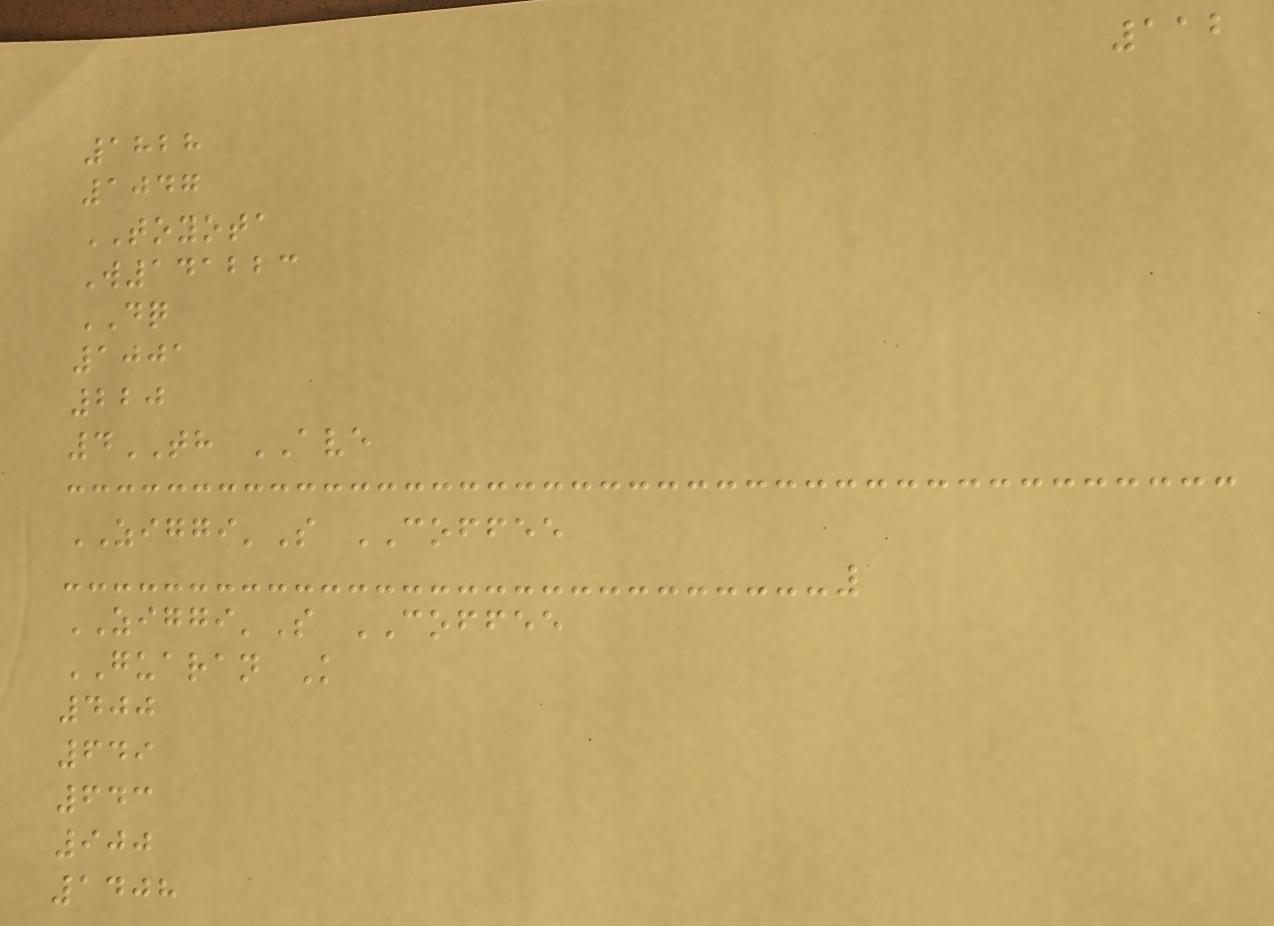112
1828
1047
TOYOTA
W141223
DQ
1001
220
4TH AVE
ZIGGI'S COFFEE
ZIGGI'S COFFEE
GUARAN K
400
649
643
900
1408
